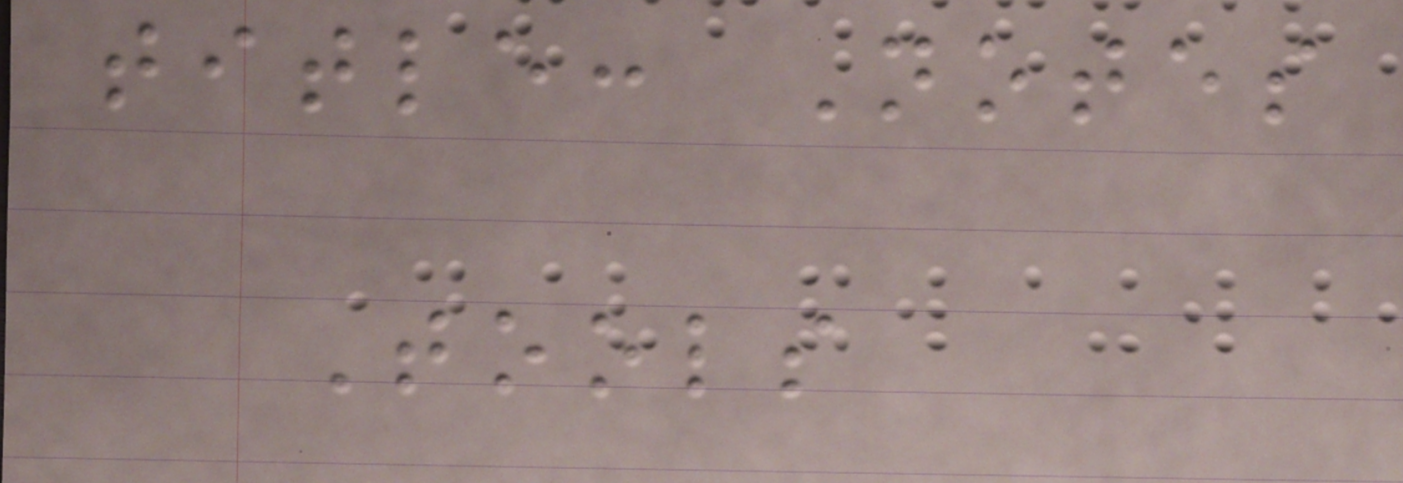title: Notes
Tools
